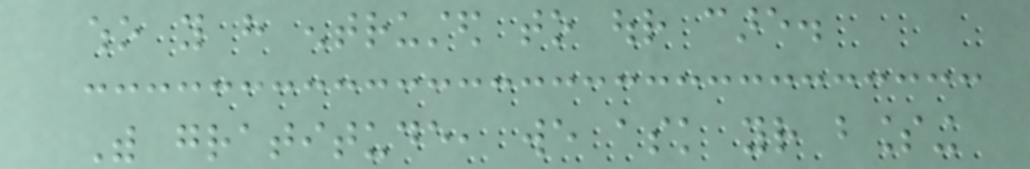who you have entrusted to our care.
With gratitude, we ask your blessing
